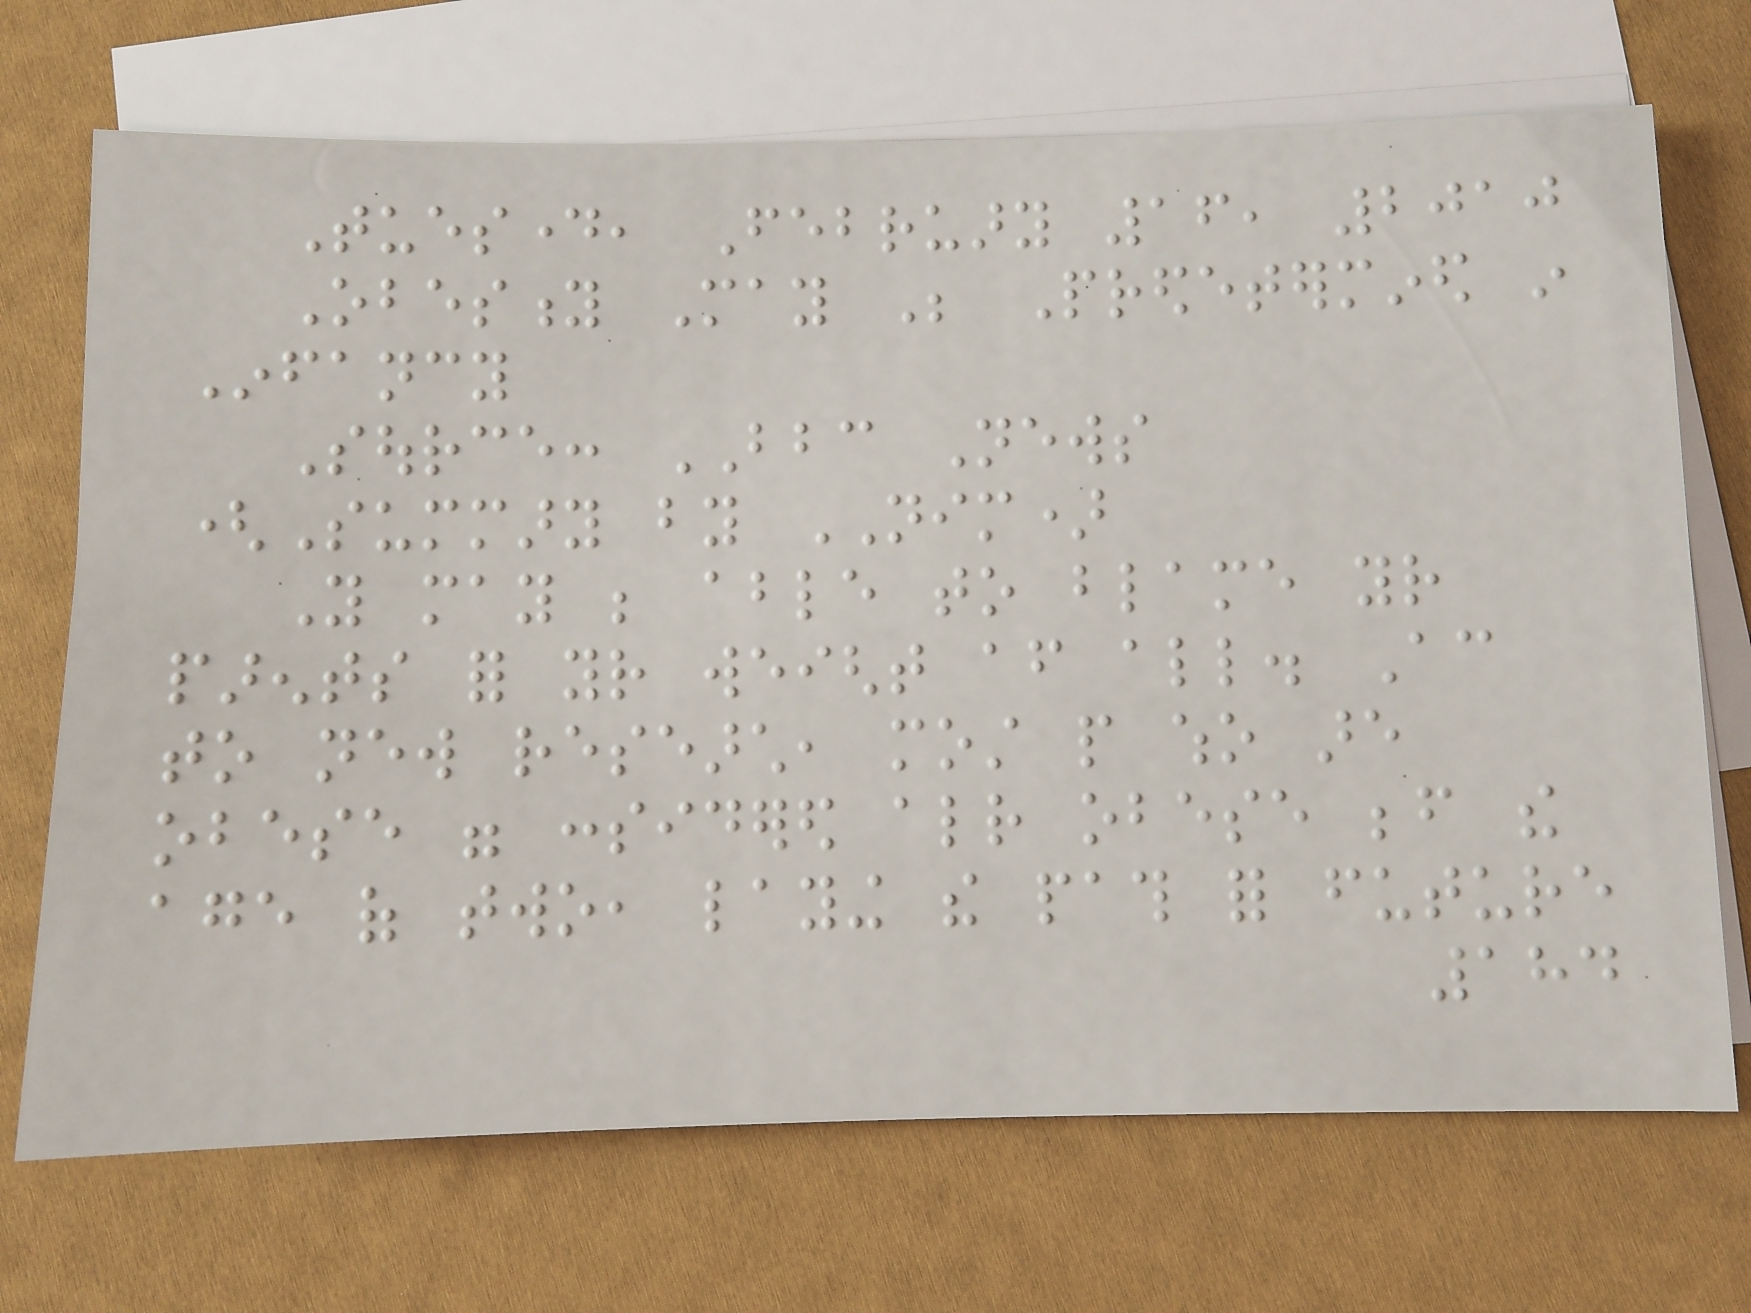Tuesday, February 16, 2010
Obesity May Be Predetermined in
Infancy
Source: BBC News
(Summary by NIM)
You may be able to blame your
parents for your weight after all. According
to new research, most people who are
obese were considered already obese before the
age of two, laying the path for future
184
